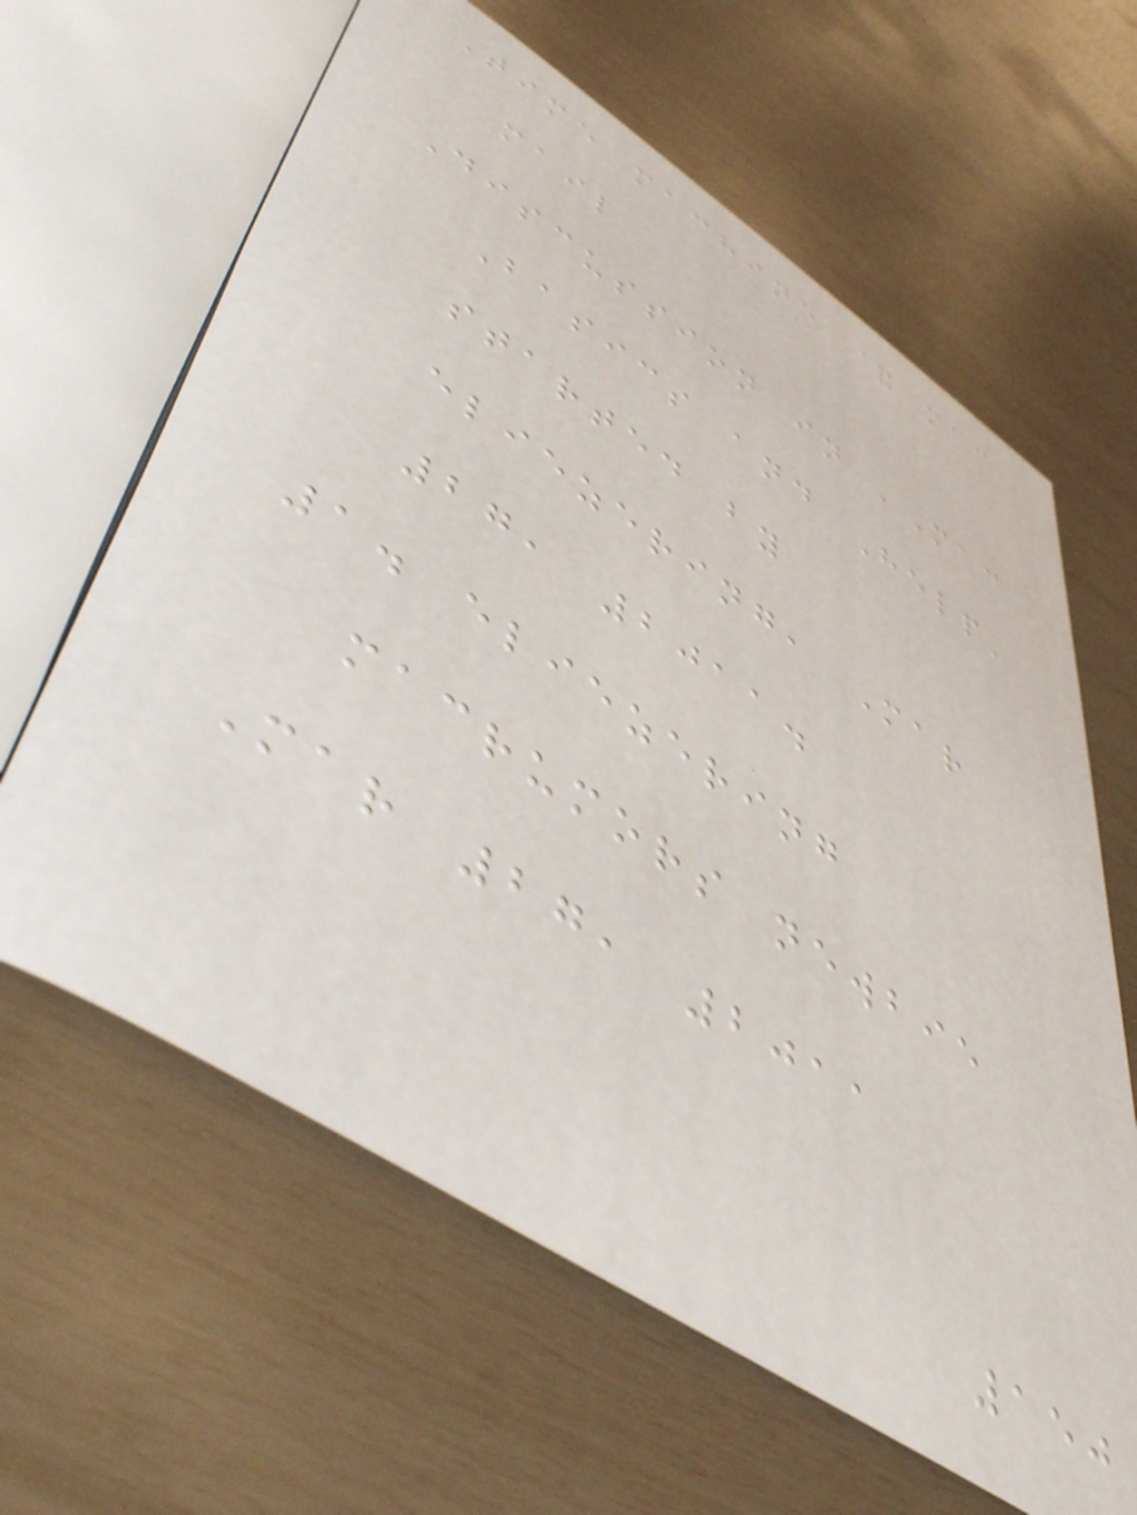Time machine & mac
mail
Discussion in 'Mac
Basics and Help'
started by
eliezering, Mar
27, 2011.
1. eliezering
macrumors newbie
Mar 27, 2011
150
